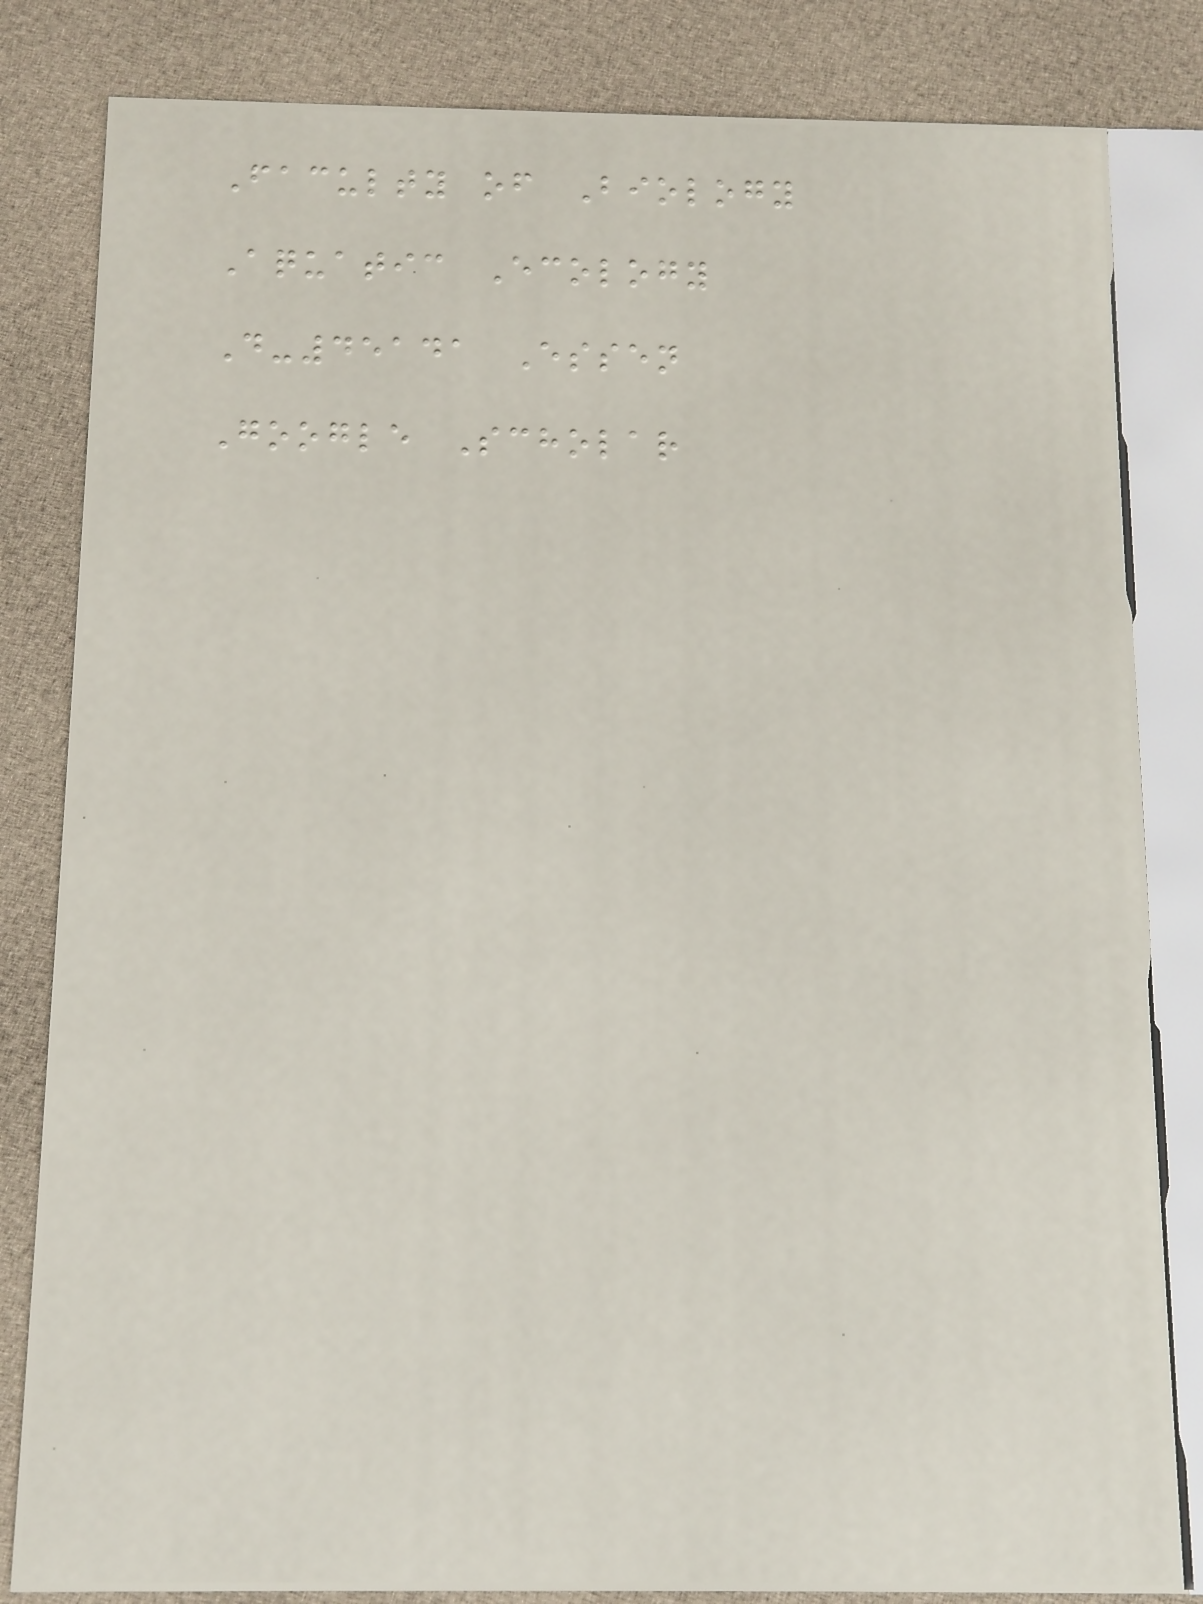Faculty of Biology
Aquatic Ecology
D-45141 Essen
Google Scholar
